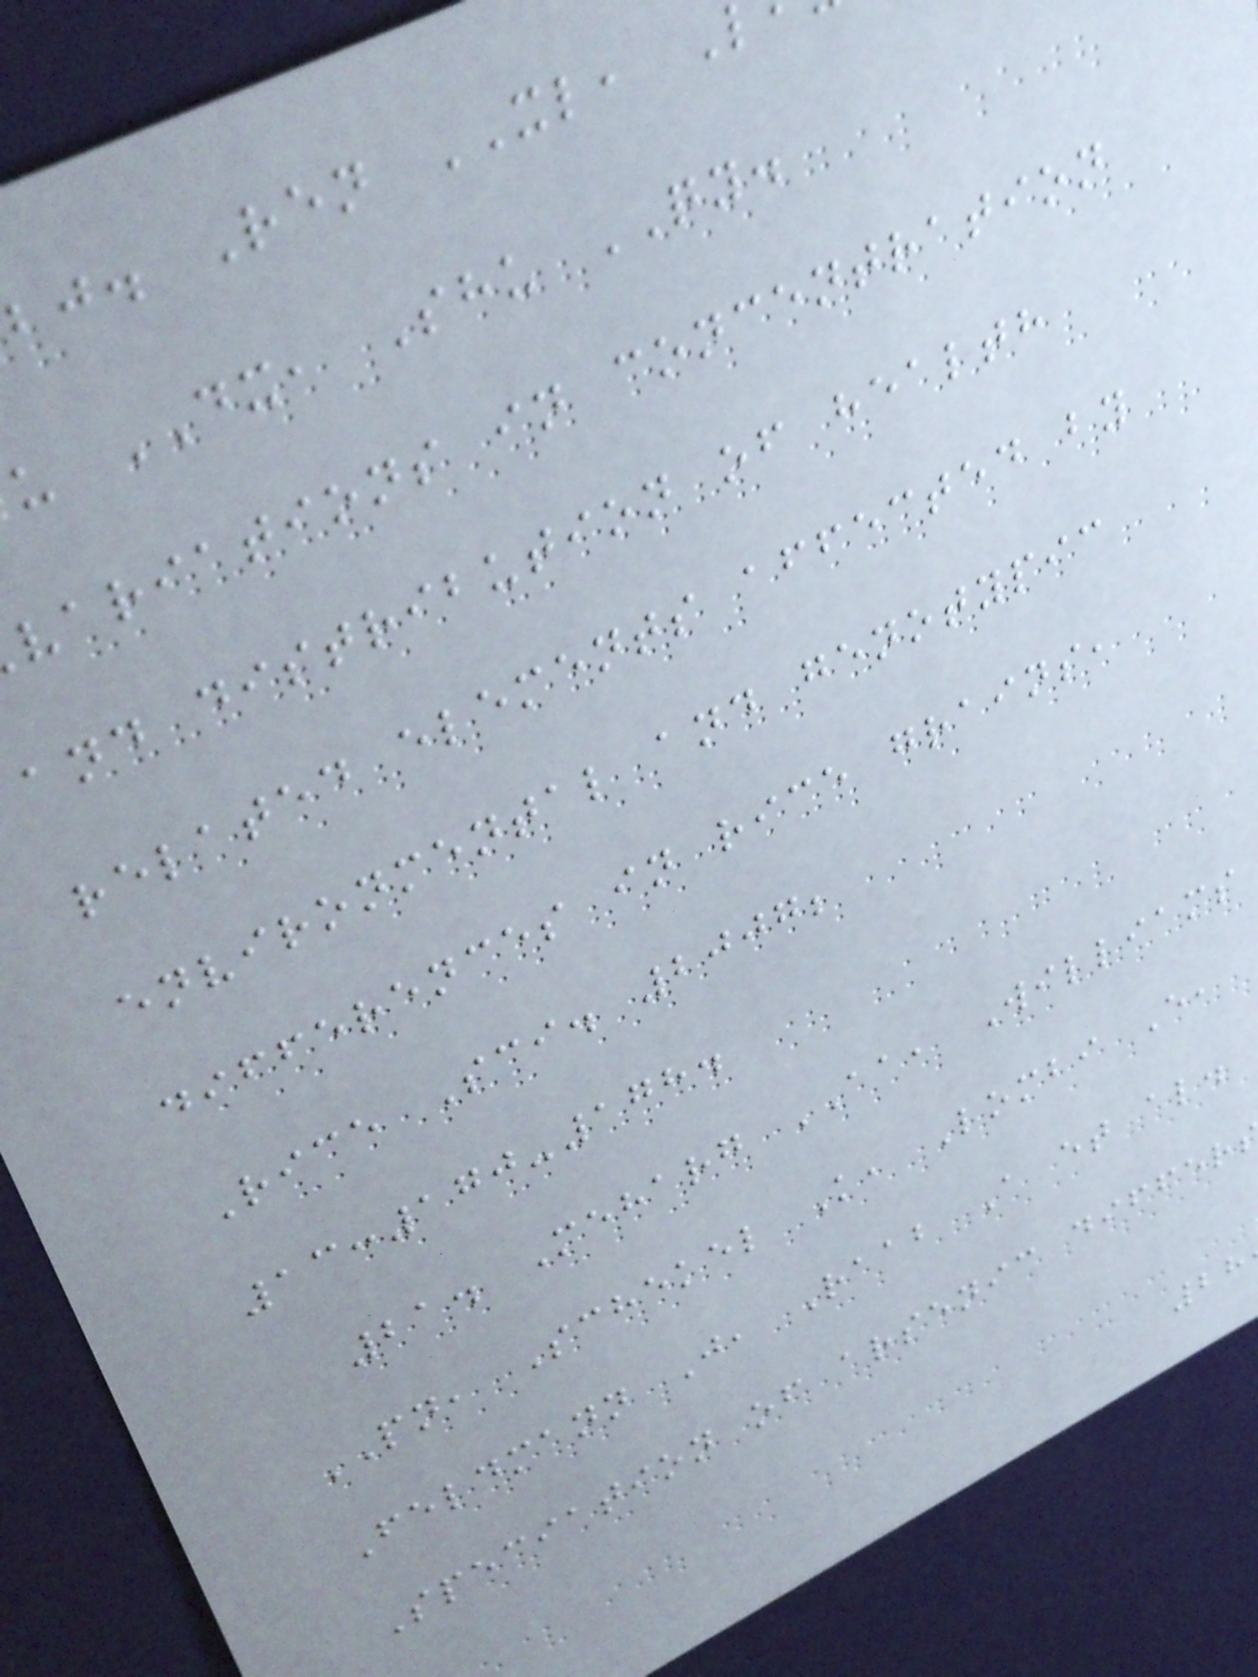bj. Ren XL,
u DX, Shu QY.
variations in concentration
and distribution of health
related elements affected by
environmental and genotypic
differences in rice grains,
Rice Sci. 2007;
13:170-178.
21. Meharg AA, Williams
PN, Schekel K, Lombi E,
Feldmann J, Raab A et al.
Speciation of arsenic differ
